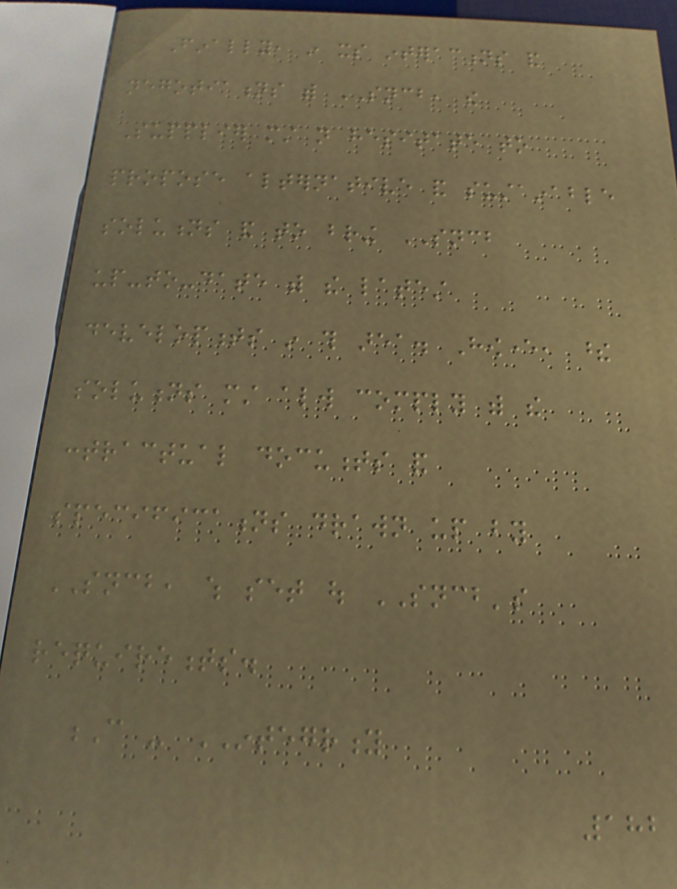Finally, in its interactions and
negotiations with SNCB, the
Supplier must not hesitate to
propose alternative and sustainable
solutions and to bring SNCB
up-to-date with the latest
developments in this area. However, these
solutions must always comply with the
contractual documents and
specifications drawn up by
SNCB, which set out SNCB's
requirements.
C - INTEGRITY
182
